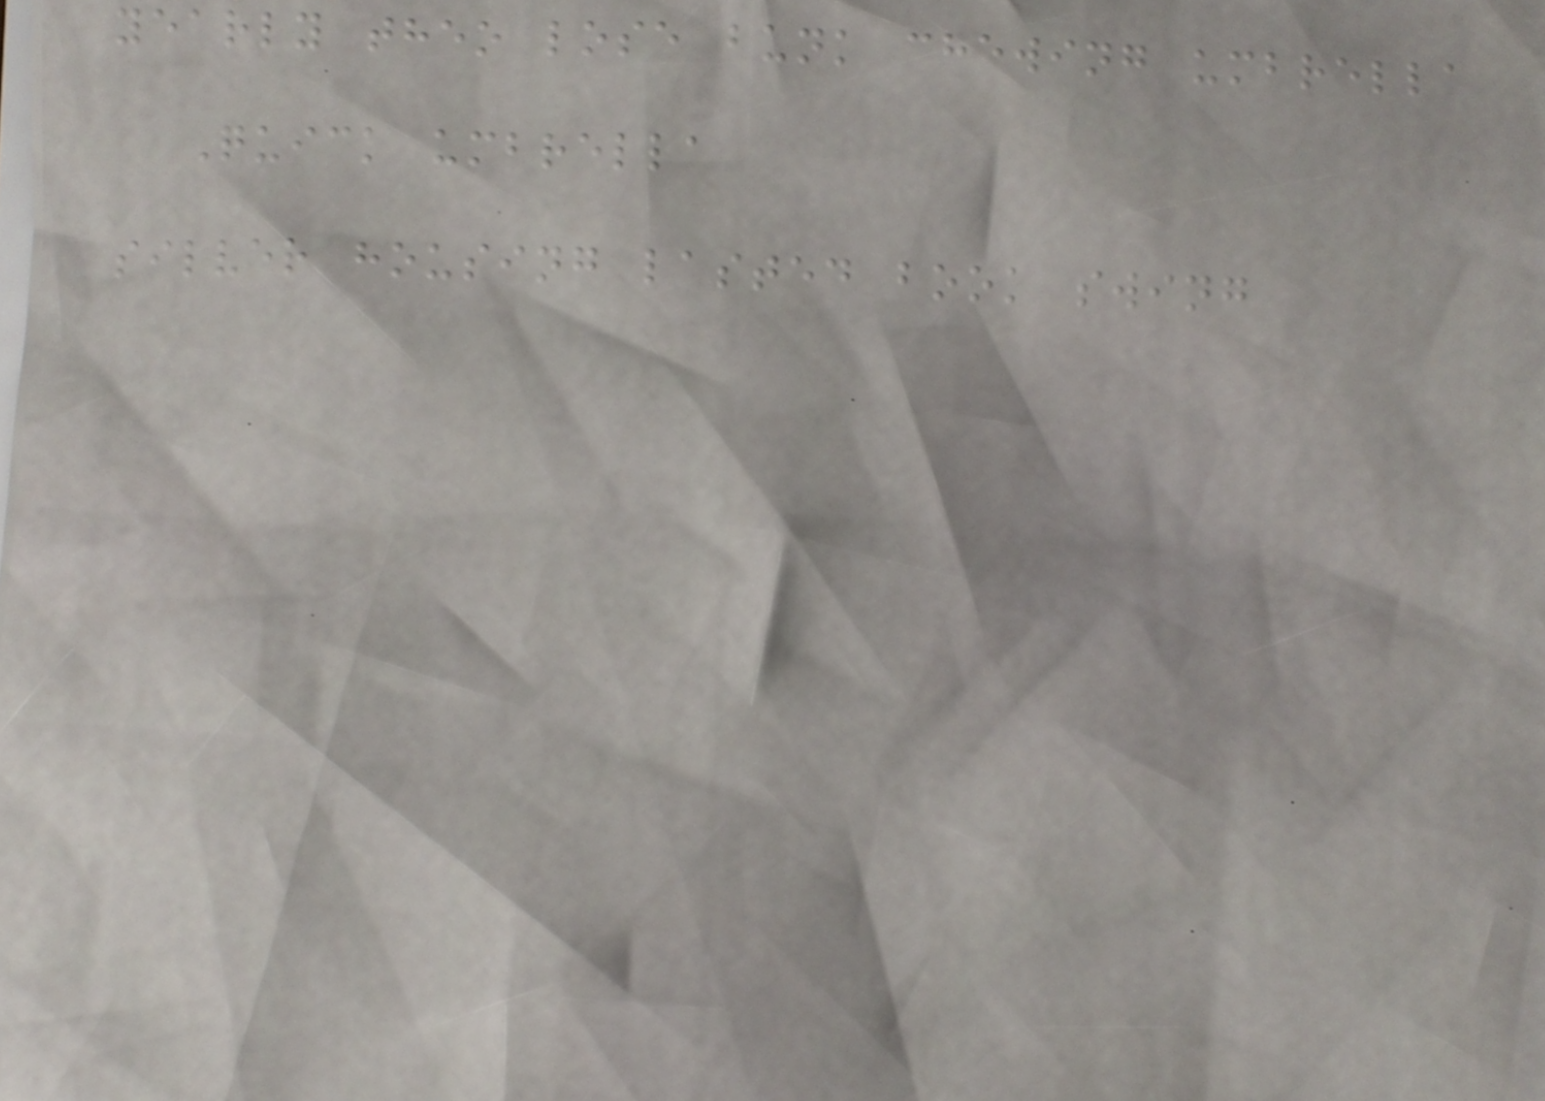yearly theo lose bunk chewing umbrella
Quick umbrella
silver housing lasted book swing
